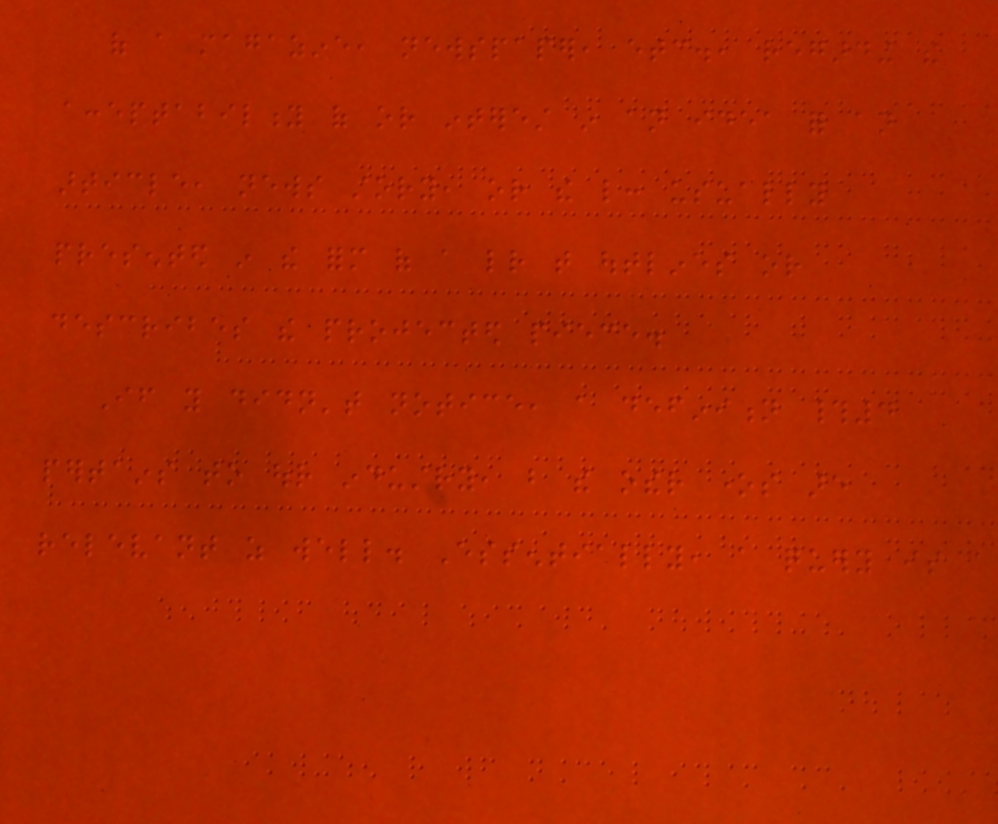of a magazine, newspaper, etc., regarding the
acceptability of or interest in an idea for an
article, news story, or the like: usually
presented in the form of a letter that outlines or
describes the projected piece.
If you didn't notice, a definition #4
pertains to our industry, but the other ones are
relevant as well. Essentially, a query is a
